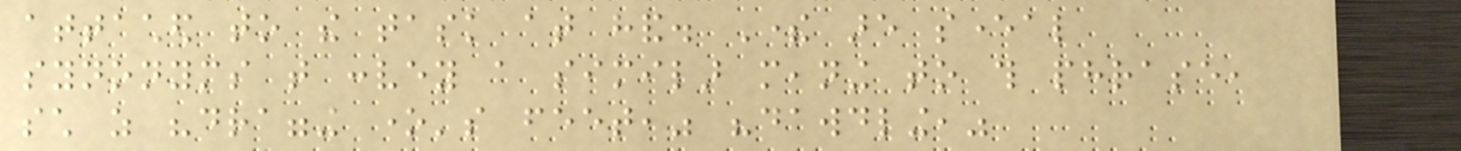attached to the task at hand. There are several
synonyms that convey a similar meaning to this phrase,
such as "dragging one's feet," "dawdling,"
